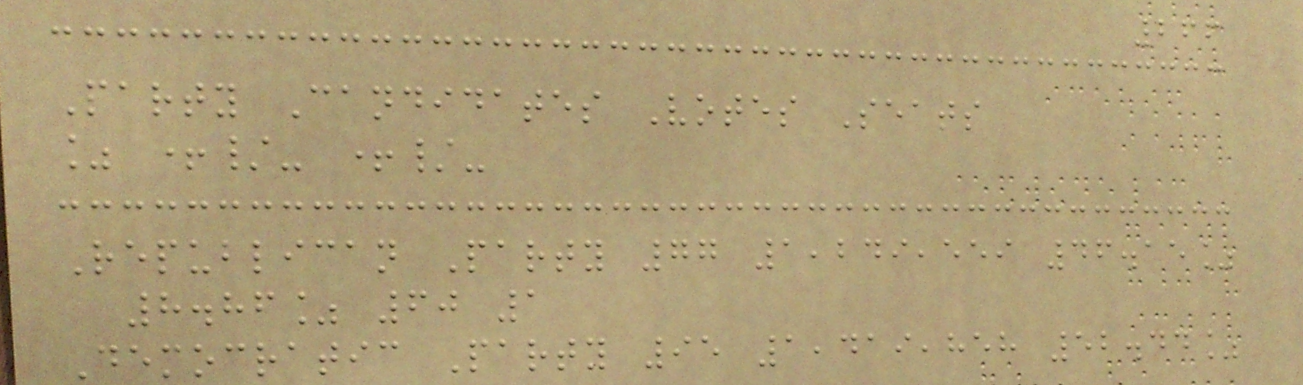266
Party Candidates Votes Seats
% +/- +/-
Republican Party 77 1,249,559 46.15%
8.86% 60 1
Democratic Party 95 1,419,858 52.44%
